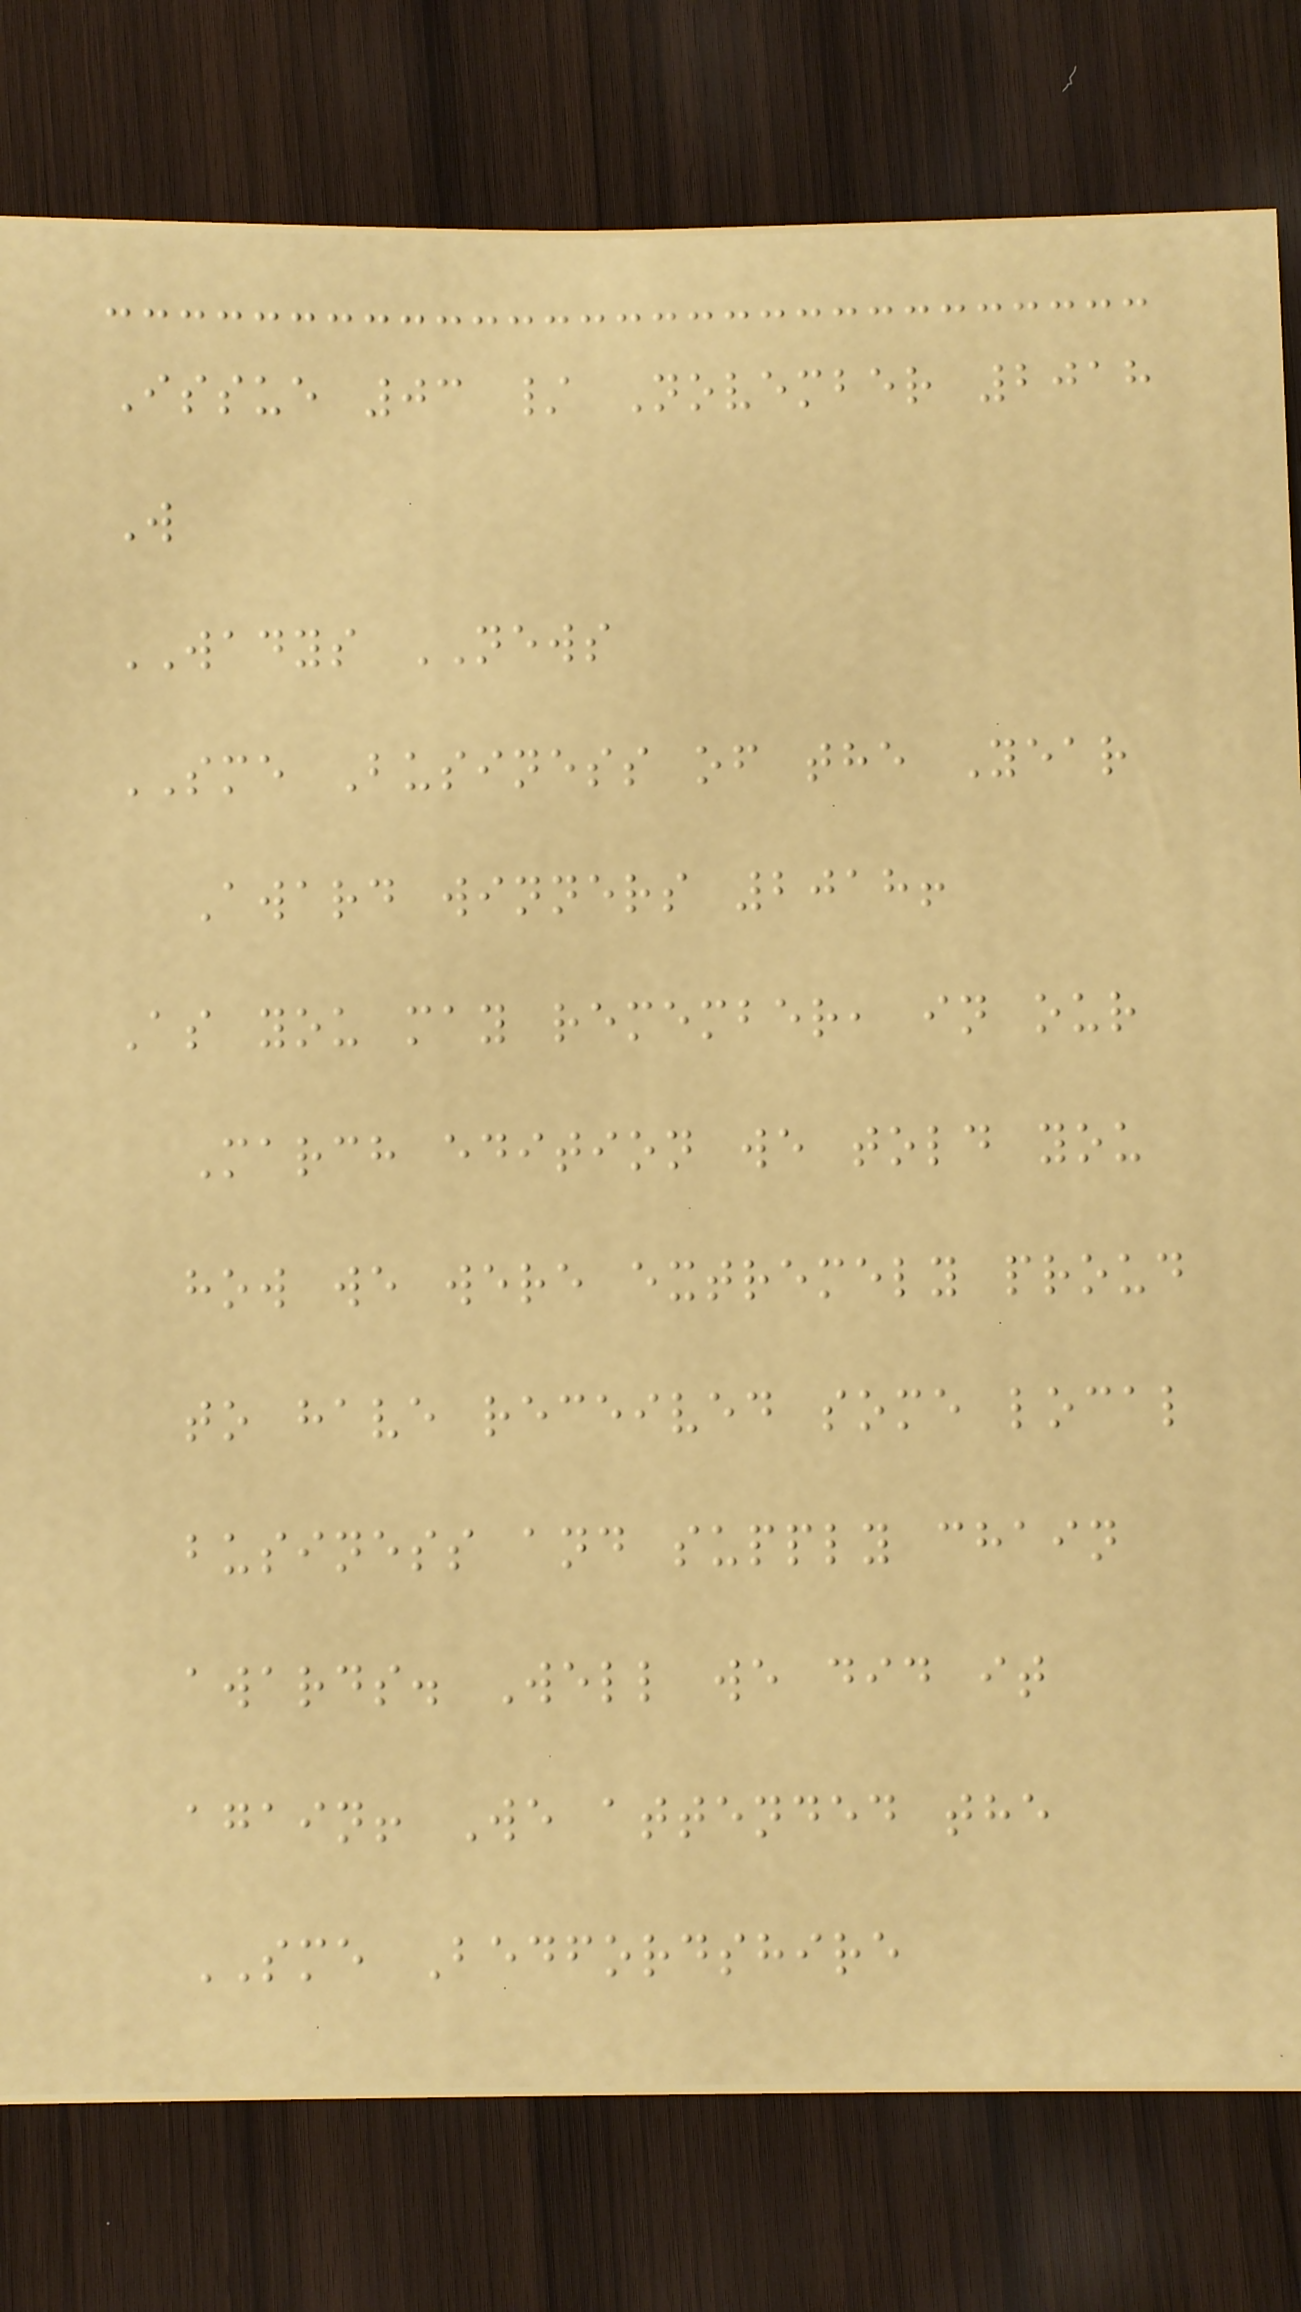Issue 03 / November 2018
W
WADYS NEWS
SME Business of the Year
Award winners 2018!
As you may remember, in our
March edition we told you
how we were extremely proud
to have received some local
business and supply chain
awards. Well we did it
again! We attended the
SME Bedfordshire
